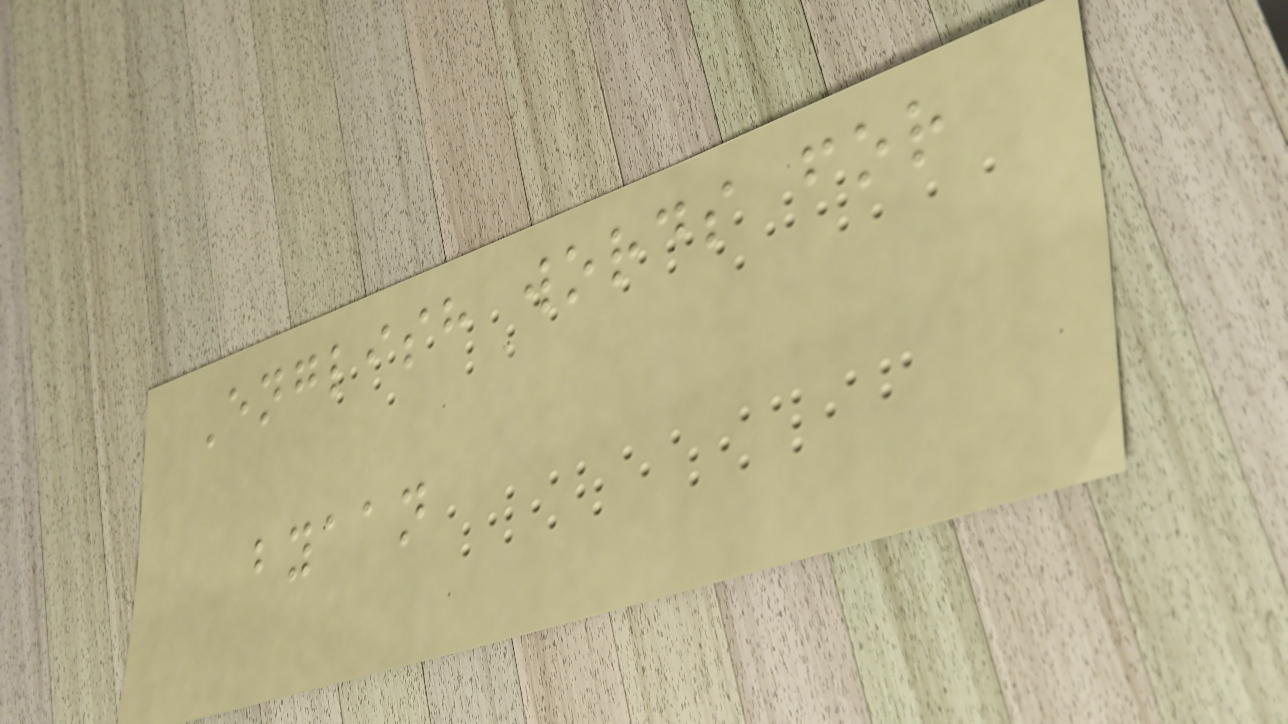English words for
byaan
